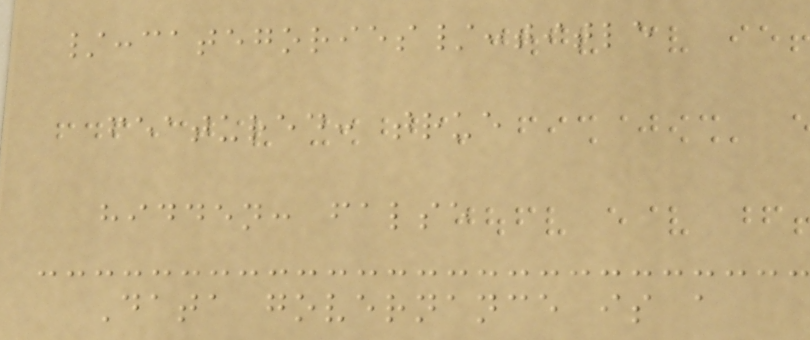/:categories/:title
featured: true
hidden: false
Data governance is a
